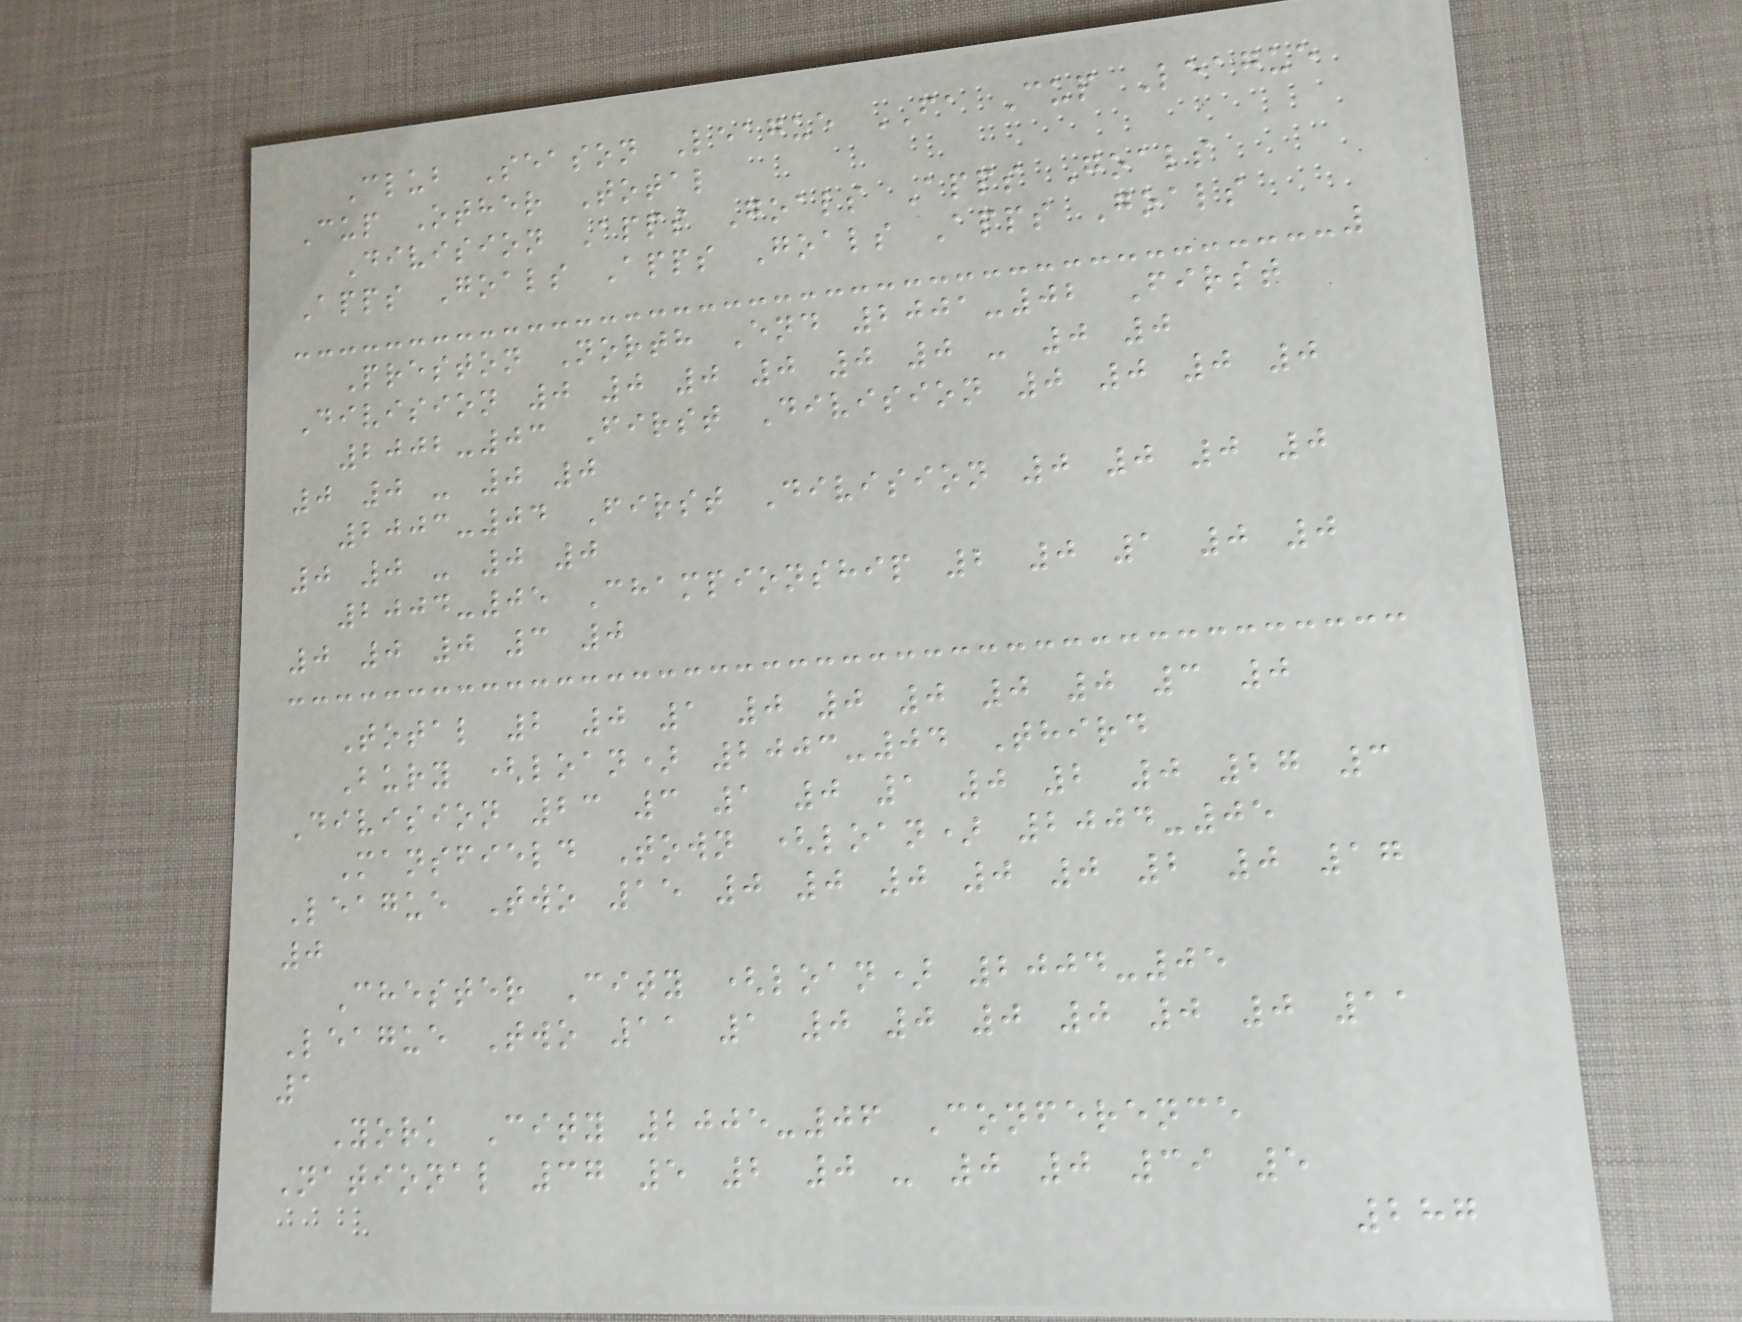Club Season League FA Cup League
Cup Other Total
Division Apps Goals Apps Goals
Apps Goals Apps Goals Apps Goals
Preston North End 2001-02 First
Division 0 0 0 0 0 0 - 0 0
2002-03 First Division 0 0 0 0
0 0 - 0 0
2003-04 First Division 0 0 0 0
0 0 - 0 0
2004-05 Championship 2 0 1 0 0
0 0 0 3 0
Total 2 0 1 0 0 0 0 0 3 0
Bury (loan) 2003-04 Third
Division 23 3 1 0 1 0 2 0 27 3
Mansfield Town (loan) 2004-05
League Two 15 0 0 0 0 0 2 0 17
0
Chester City (loan) 2004-05
League Two 11 1 0 0 0 0 0 0 11
1
York City 2005-06 Conference
National 37 5 2 0 - 0 0 39 5
287
